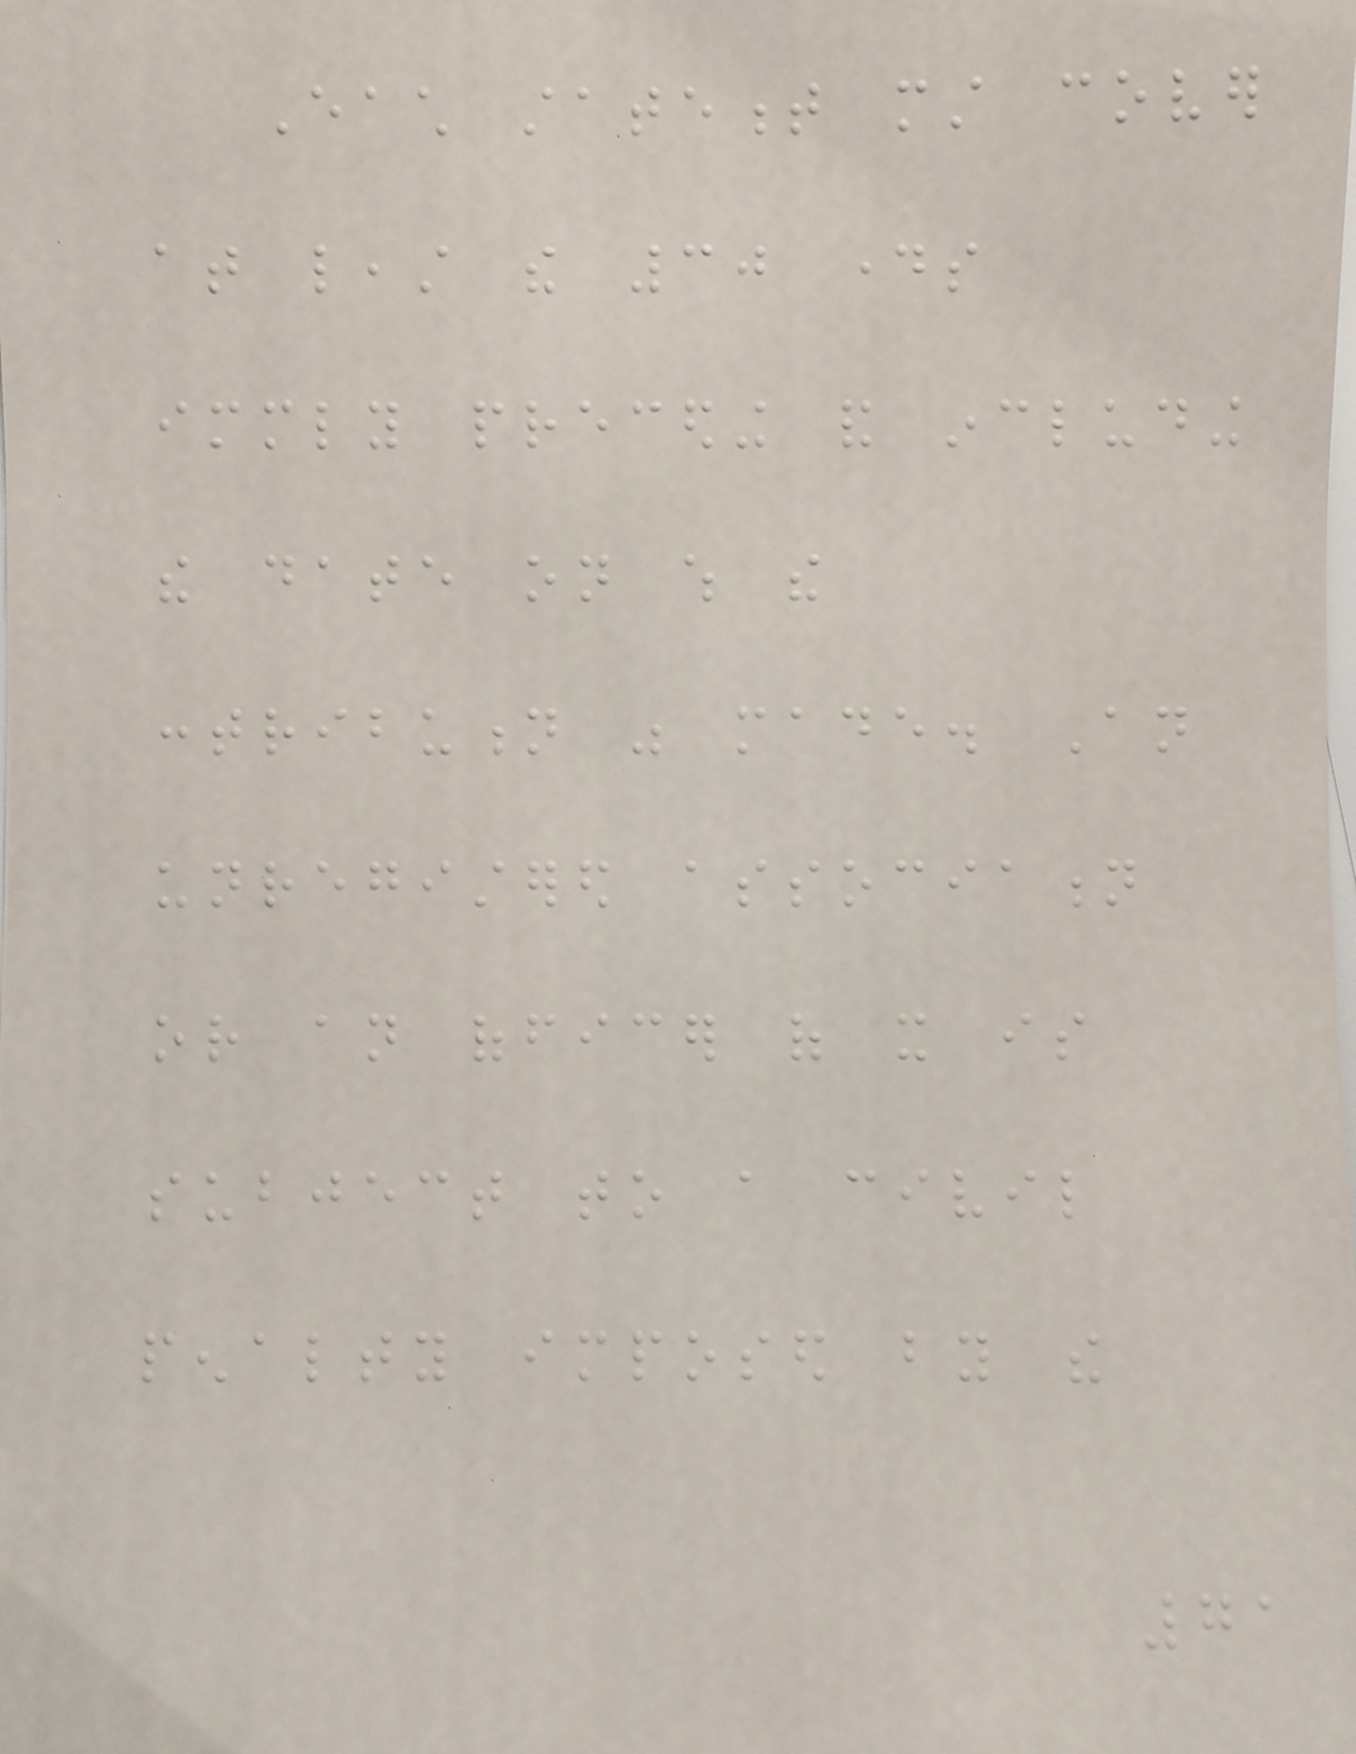Each statement must cover
at least the 30 days
immediately preceding and including
the date on which the
contribution was made. An
unregistered association
or an officer of it is
subject to a civil
penalty imposed by the
71
